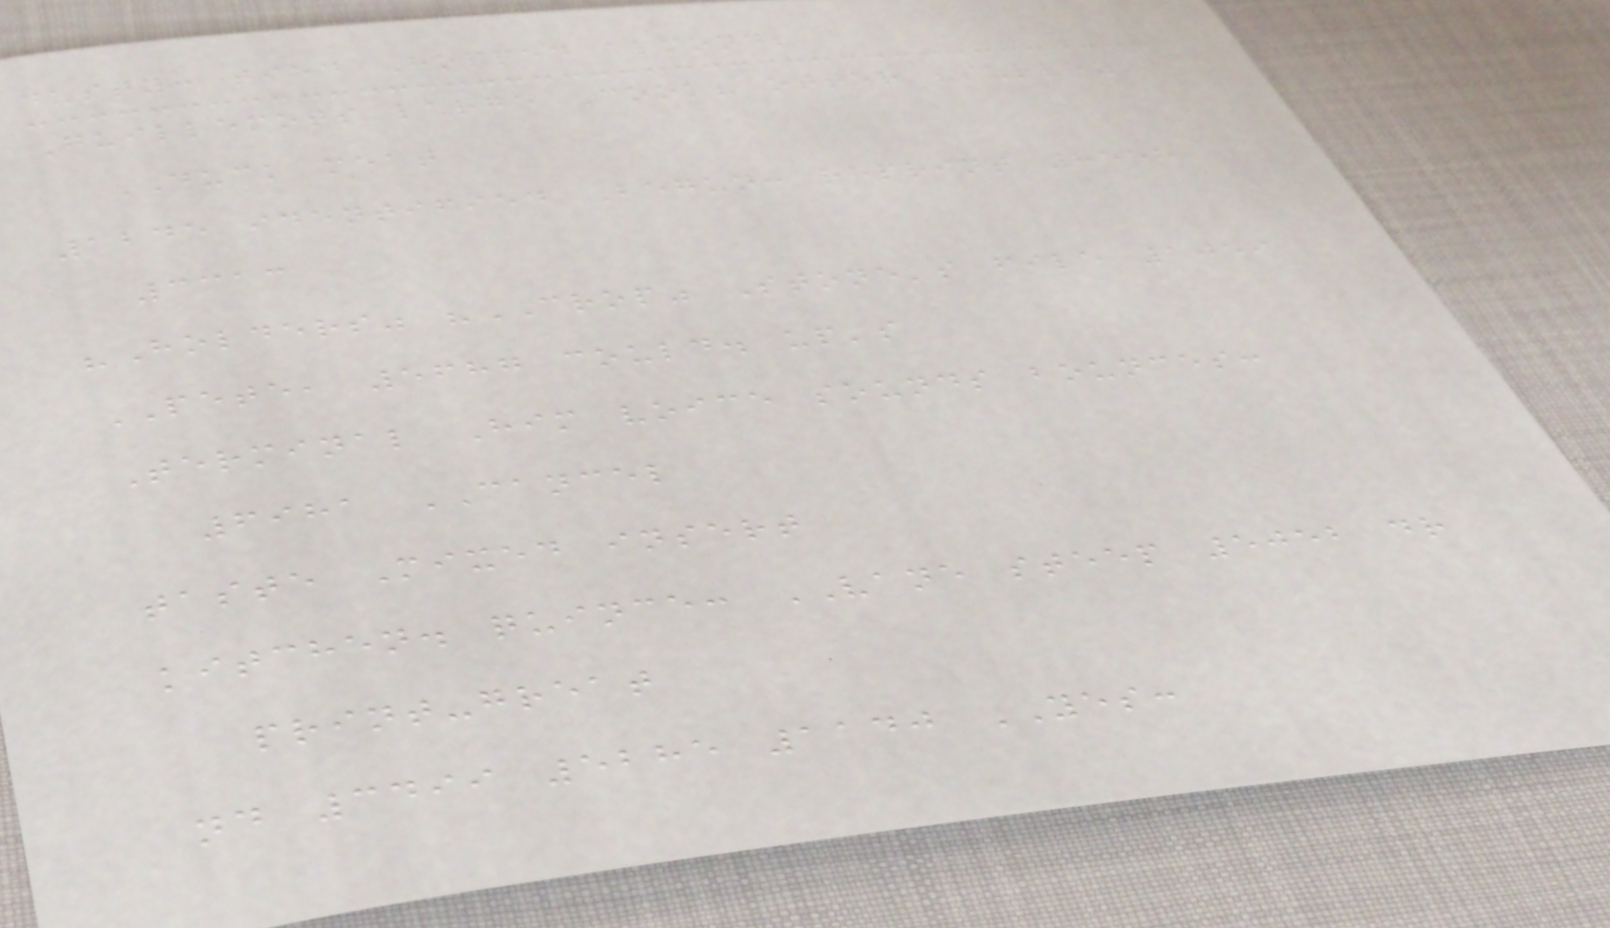dusty: tied Hopped almond?
Guillemots large Cook? otter "survey"
DUCK meat
1245 identified Begun: reprint 8558
3313
"Holders" "CROP" Stone's file 1059
PETE, 5687 could. up's
Terminal Him voice sounds bounces:
6981 CANCEL
taste Mixed insert
kitchen. quince: VANE steep 5052 dr
print-great
nd 3499 5285 1140 YES:
